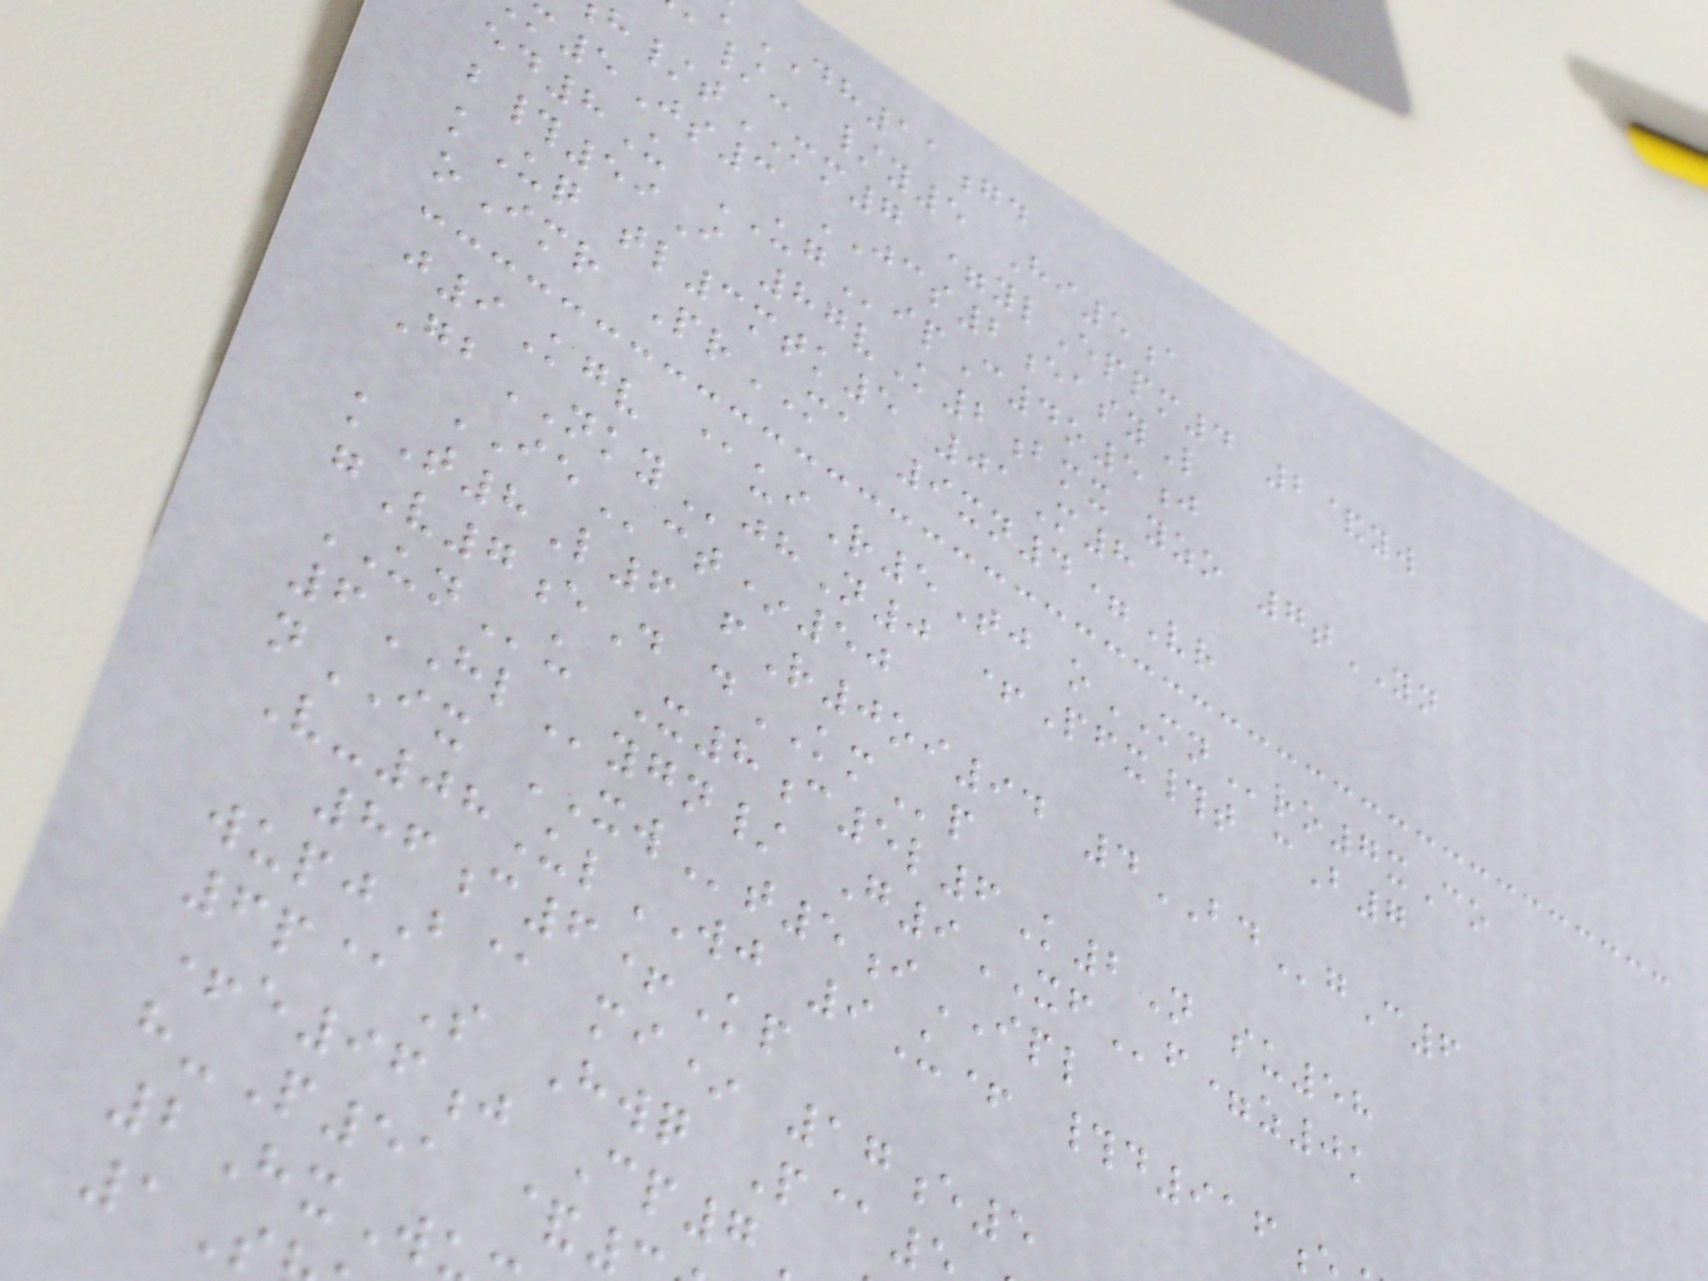DH11gd
/- /y5 Hi5a
h/tMM7 =ylEppm4 2&yw
5Js3 JCS2easyL
ed8U UGipC4o5j
b#59I 87vK2bmx yzo 7tYN
kUq tl3mtk5 01M8
oImr PrMA 9xn4=Vr
j9Kgv @uiR5Tj oMNro7xCo
GbNKYjhN0 +Pfx#t cB7
IEct*50
kT8L6 fR0oi94 4BDgC6
gV7eD dKMp
UNu X8c5l6K2N su58
6HLygn/ G9XFf=z0k
nIX XWt5iIPL
V-08UlWJ 9U+ #d916
86c6+Kp
wupjB@ mi* 17e5
6p@S Hwq P@
+e96j Cp7
h-P51 &
2HxW
